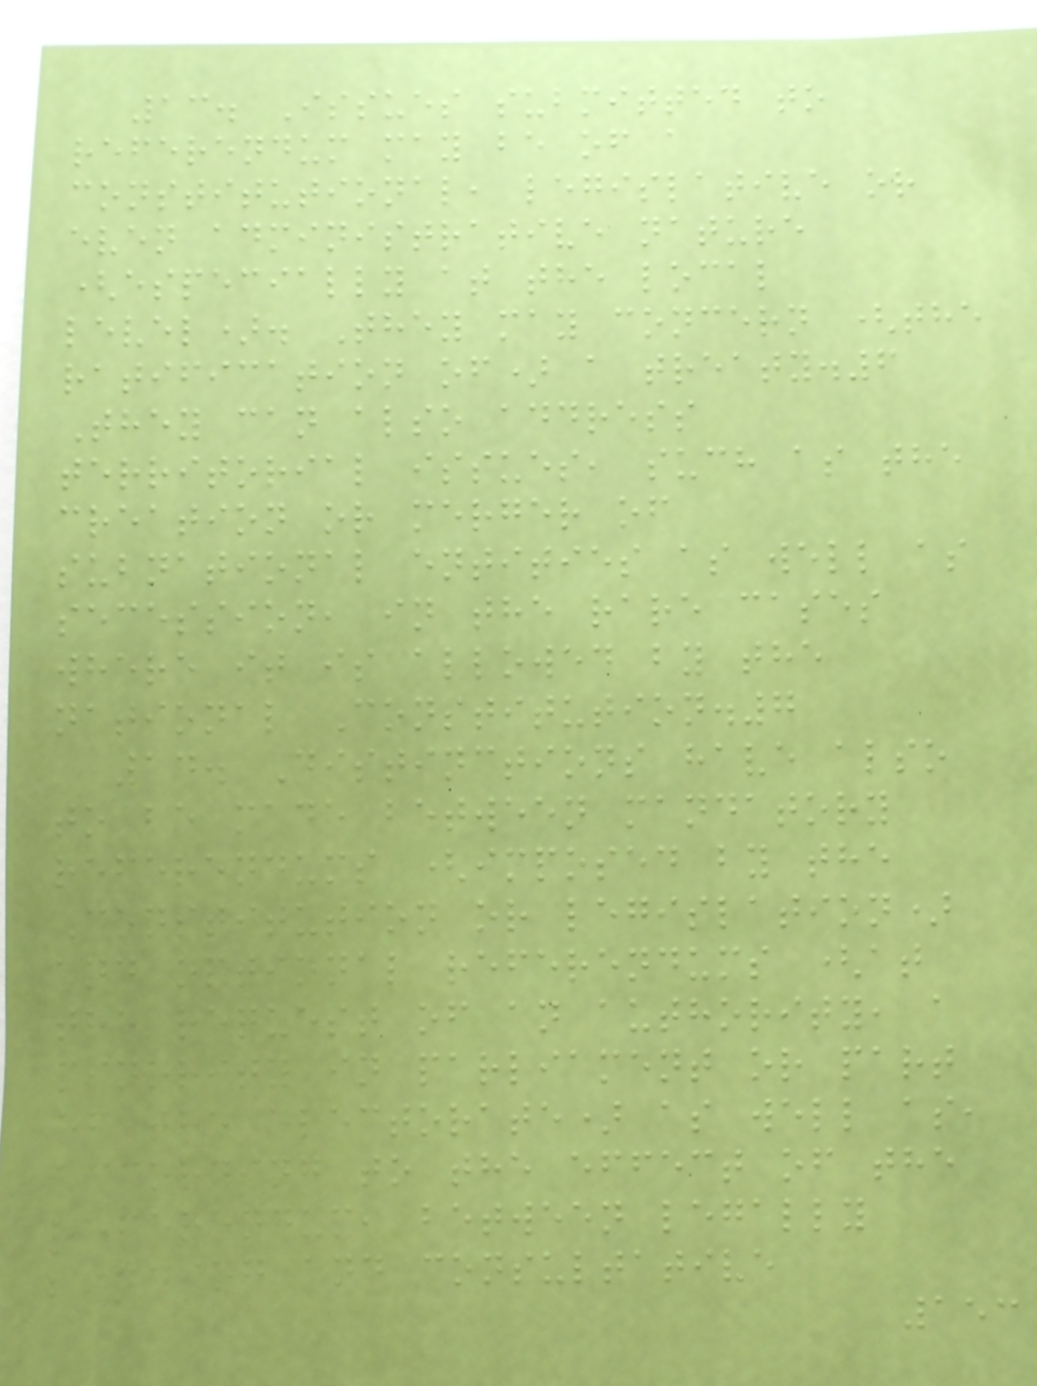13. Issues submitted to
referendum may be of a
constitutional, legislative or
even administrative nature
(especially at the local
level). They may concern (the
ratification of) a treaty.6
They can also address
territorial issues, such as the
creation or merger of
subnational entities as well as
secession, in the rare cases
where it is allowed by the
national Constitution.7
14. Distinctions have also
to be made between mandatory
referendums (imposed by the
Constitution or legislation)
and optional referendums (at
the request of an authority, a
minority in parliament or part
of the electorate) as well as,
according to the effect of the
referendum, between legally
binding and consultative
153
